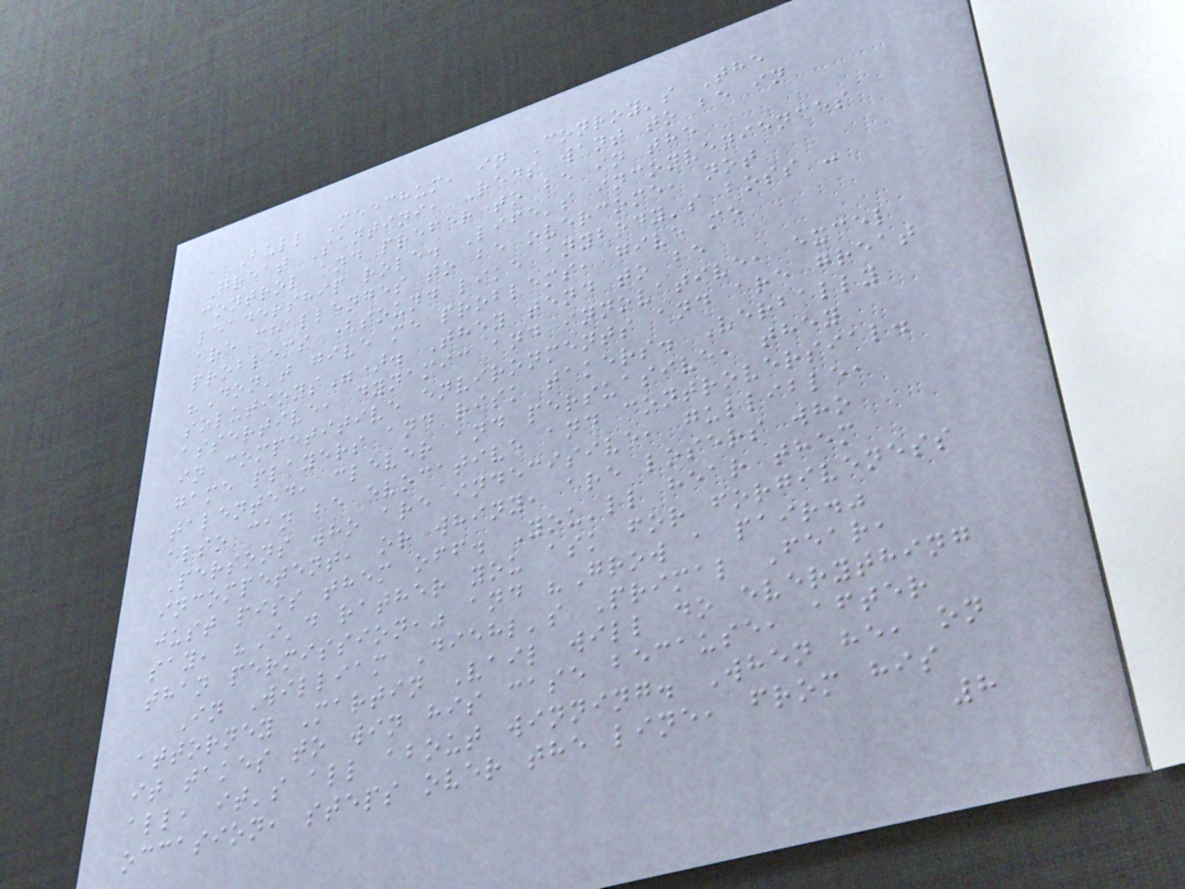Bull Meechum, in Conroy's The
Great Santini, Reds want to be in
control and prefer to be in the
leadership role. Life's inconveniences
are challenges to be overcome, not
problems (sound like anybody's boss -
"Don't give me problems, give me
solutions"). They tend to be
assertive, dynamic and innovative, excel
in competitive environments and are great
game players and risk takers. Verbally
talented, clever and persuasive, they
also can be evocative and controversial.
Persons who are indecisive, gullible,
incompetent, or whiny, are losers who
just piss them off. You'll hear them
say, "I'd rather you ask for forgiveness
than permission," and "Grow a pair."
In William Diehl's Primal Fear,
attorney Martin Vail will do everything
it takes to win his case because, after
all, it's all about winning. When he, on
occasion, steps over the line, from his
8
